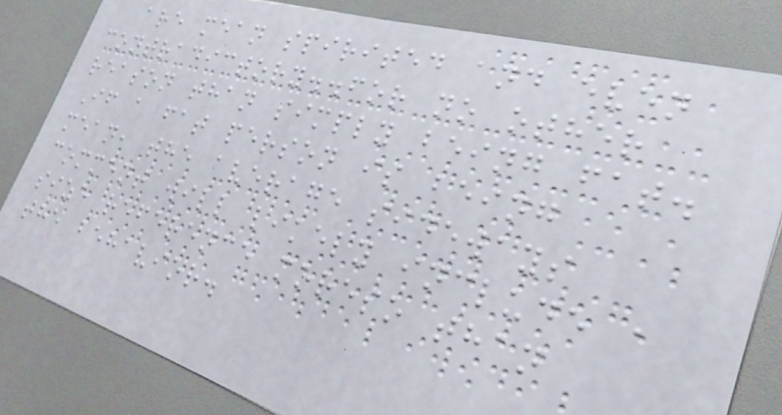are mean spirited and even
contradictory..for no other
reason than simply being fat.
If a fat person is being
mean, the average sideways
comment will likely include a
size reference moreso than
the behavior.
